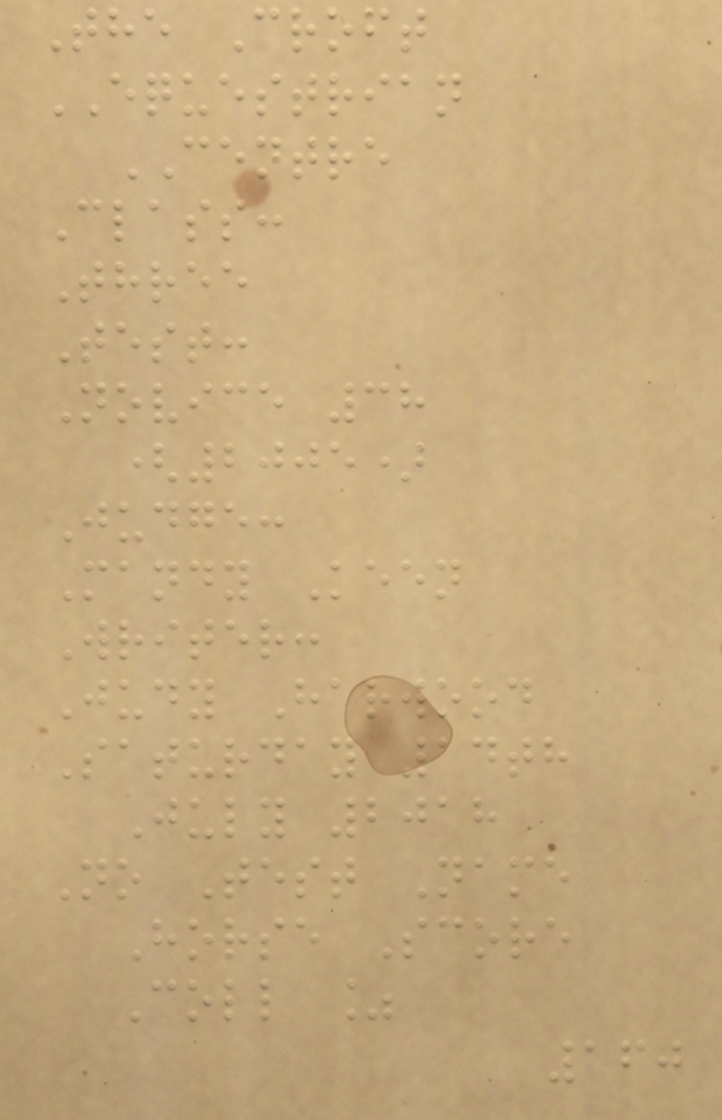The Croft
EQUESTRIAN
CENTRE
Class:
Three
Test:
Novice 38
(2005)
Judge:
Mandy Keen
Writer:
Judy Harwood
Saturday 14th
July 2018
No Test Name
Horse Score
Coll %
160
